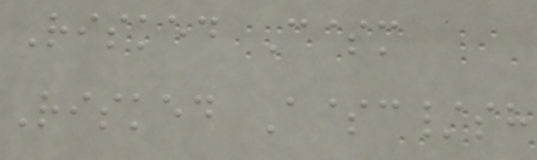Risked C$m
Risked A$c/sh
